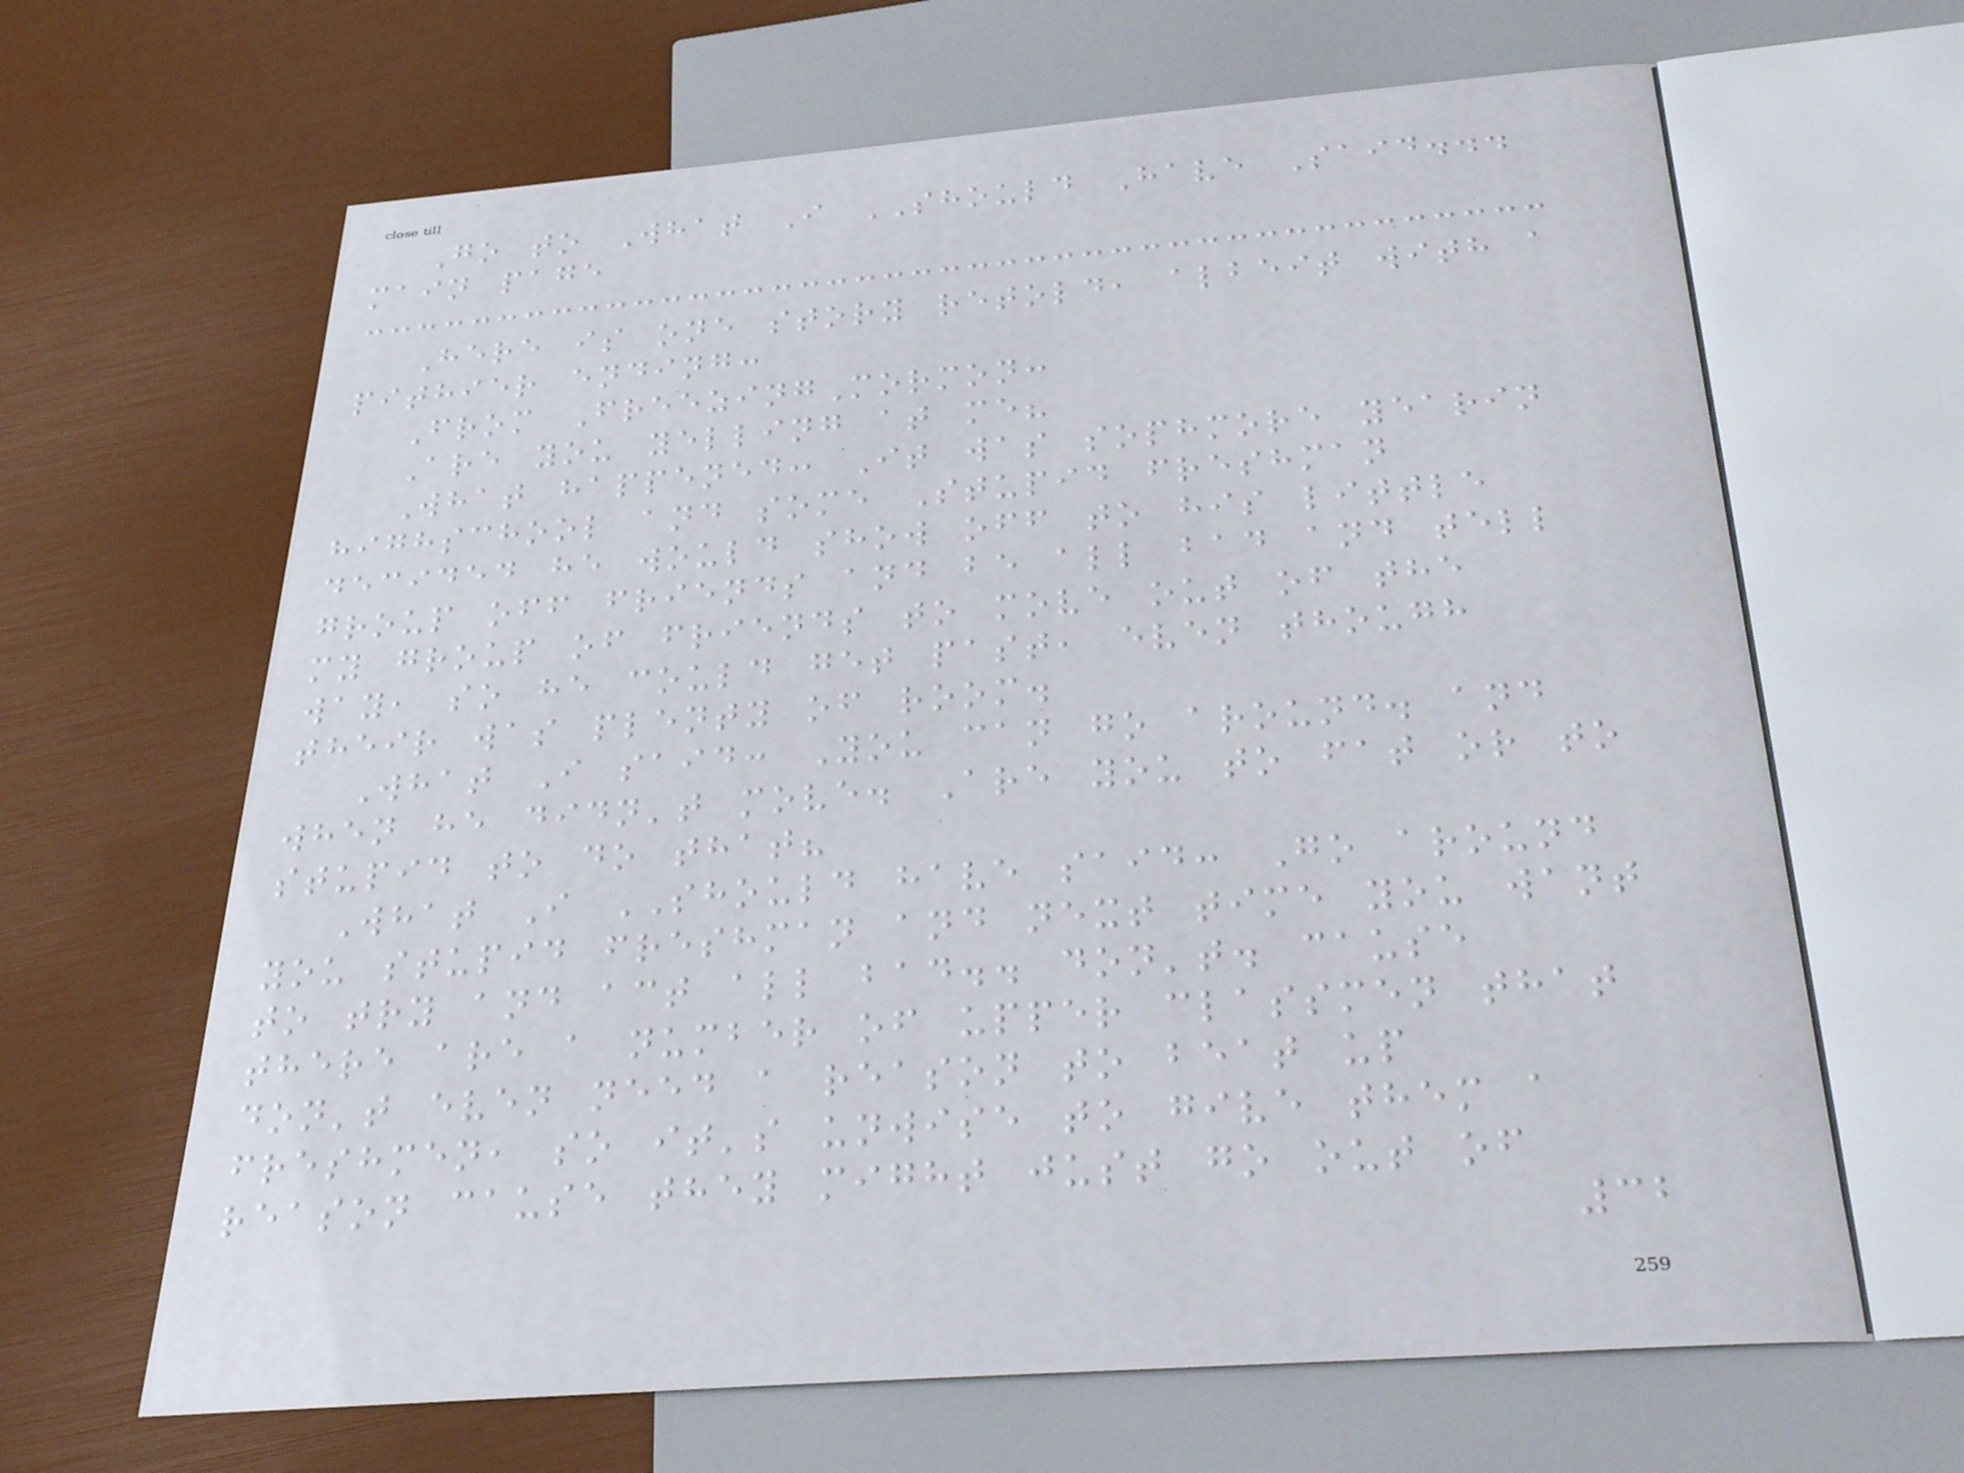Go to What I SHOULD Have Said...
main page
Here is one story retold, albeit with a
pithier ending:
From FreezingMormon:
Are you yelling at me?
What happened: It was sophmore yearin
highschool and some Stupid freshman
decided he would show off to his little
group off friends and be all bad and tell
my group of friends to move out of the
way, so he could get past, even though
their was plenty of room.
What I said: You can go around. and
when he didn't move. Are you to fat or to
stupid to do that?
What I SHOULD have said: Go around
you stupid freshman and next time you want
to try and act all bad.. don't. cause
there are a number of upper classmen that
don't even need a reason to beat up
freshmen, so it's unwise to give them a
reason cause they might just go out of
32
